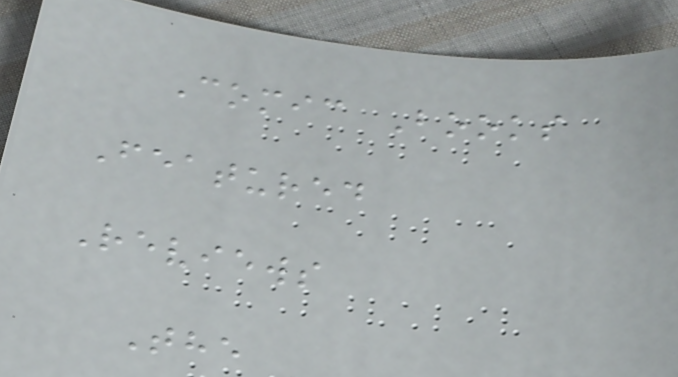Comic Books
Featured
Reviews
The
